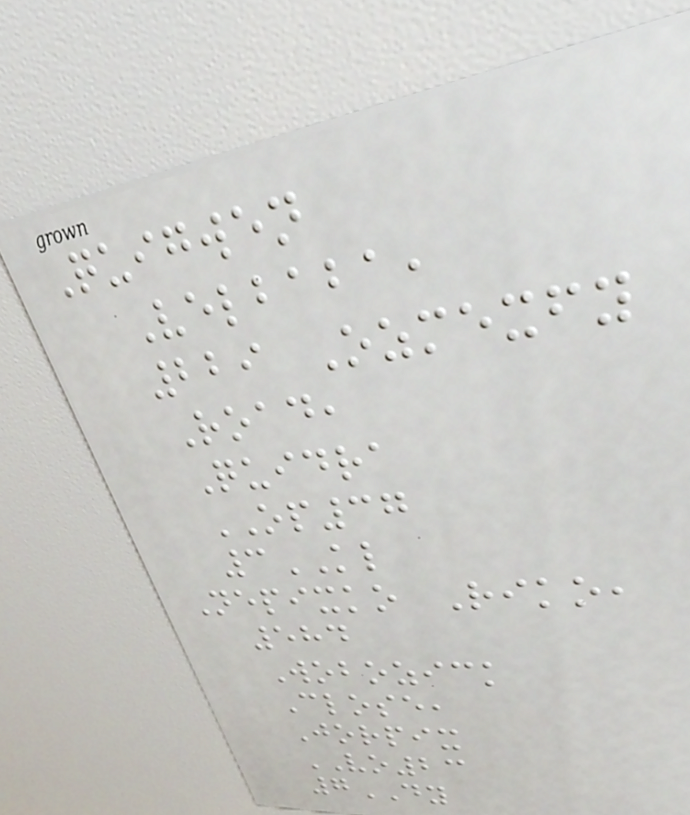Quigwen
Velbaba,
229 Ozmexfy
Road,
Quidra
OP37
3KL
Nepixko Riko,
584
Wobozick
Close,
Jorpix
VO23
7DY
